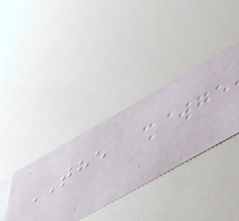THE
